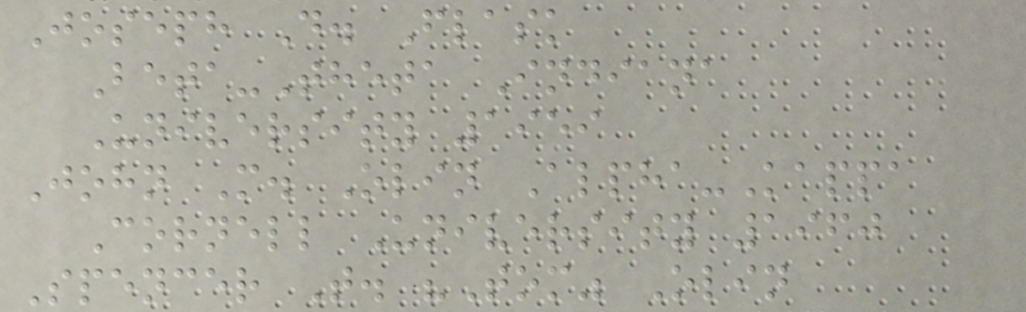Joseph D. Flask
Beta-Theta Indiana
University 1959
John M. Olin Alpha-Kappa
Cornell University 1960
Spencer T. "Tom" Olin
